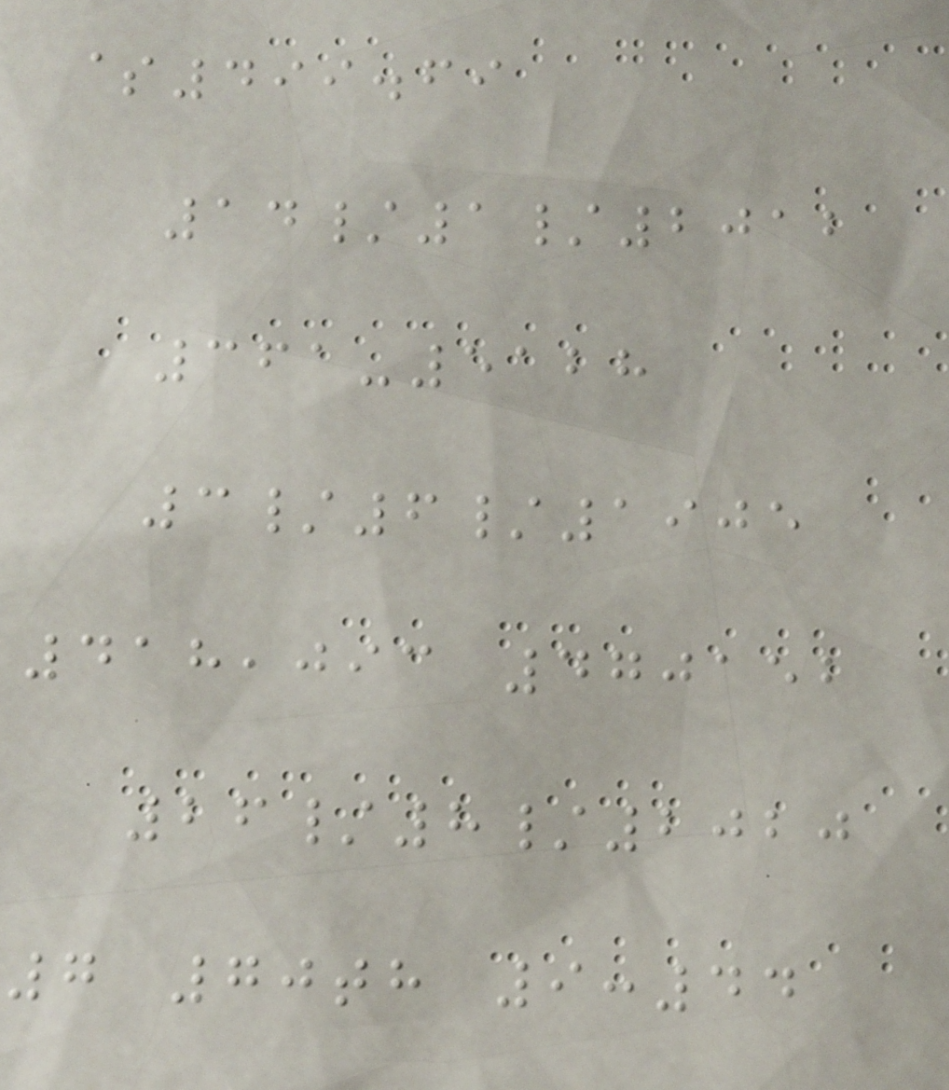$499.69
14/1/2012
361-5128
3/6/1905
418,093 470152
26/8/2020
7 70th 9:44
